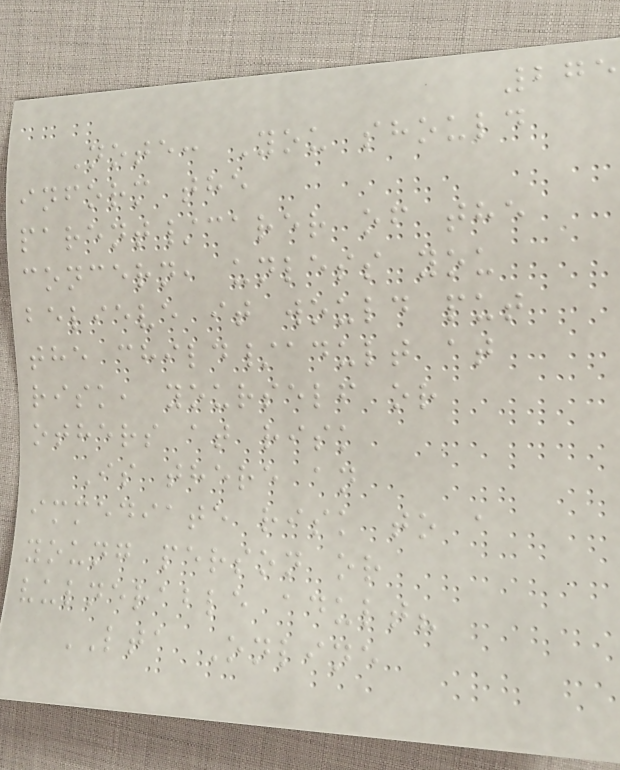275
Note: You should
inform the
parent/carer of the
concern, unless you
believe it would put
the child/adult at
risk, yourself or
others at risk
Is there an
immediate risk to a
young person or
vulnerable adult?
LTA Online
